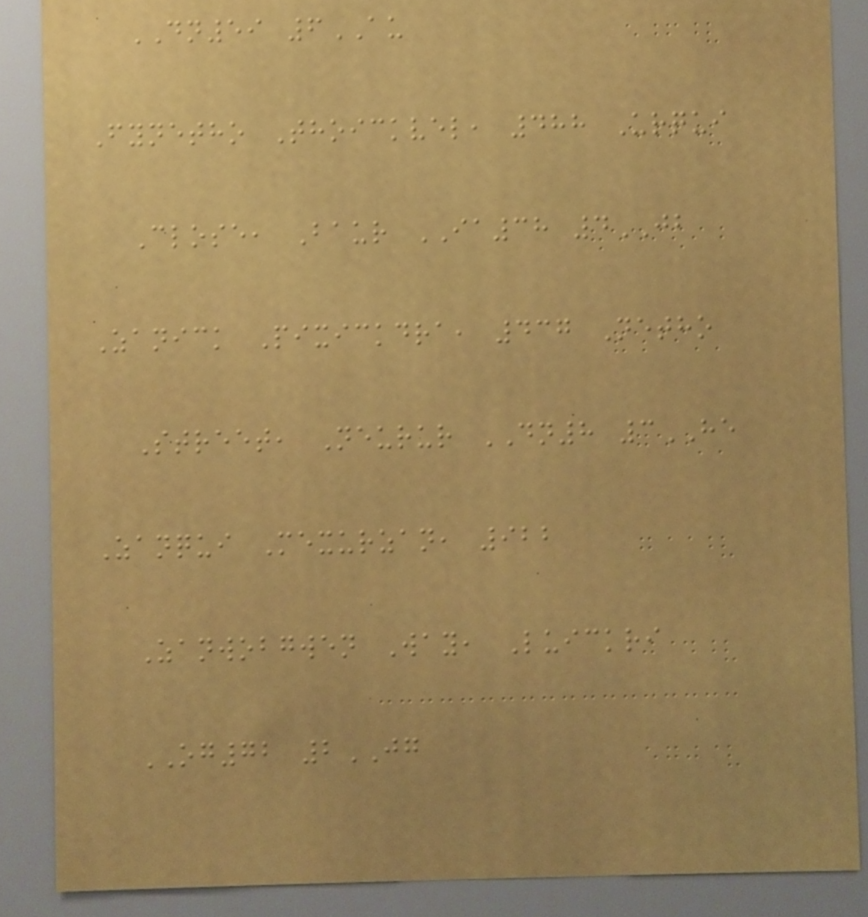DN59 6AU
Fynetho Thoickvel, 488 Urqui
Close, Baur IA38 4JB
Zanick Pixickdra, 437 Netho
Street, Neurur DN8 3HE
Zanqui Mexurzan, 922
Zanwobgwen Way, Luickri
OG72 2JG
